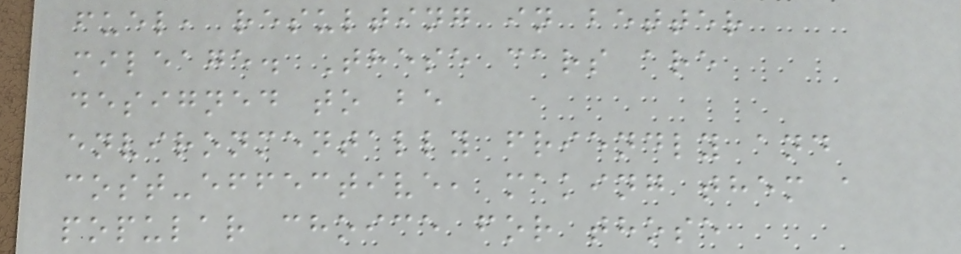fuel, resulting in better
mileage. These cars are
designed to be
environmentally friendly and
cost-effective, making them a
popular choice for those
